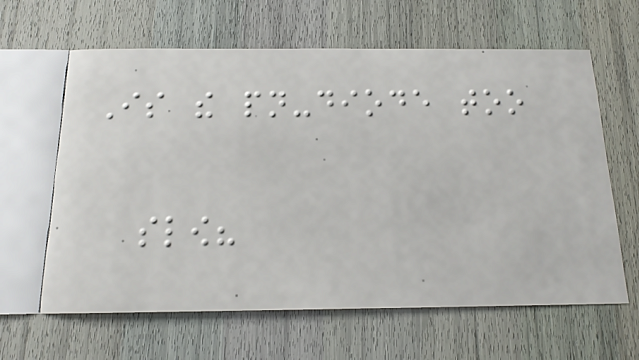Is the pn-diode too
slow?
